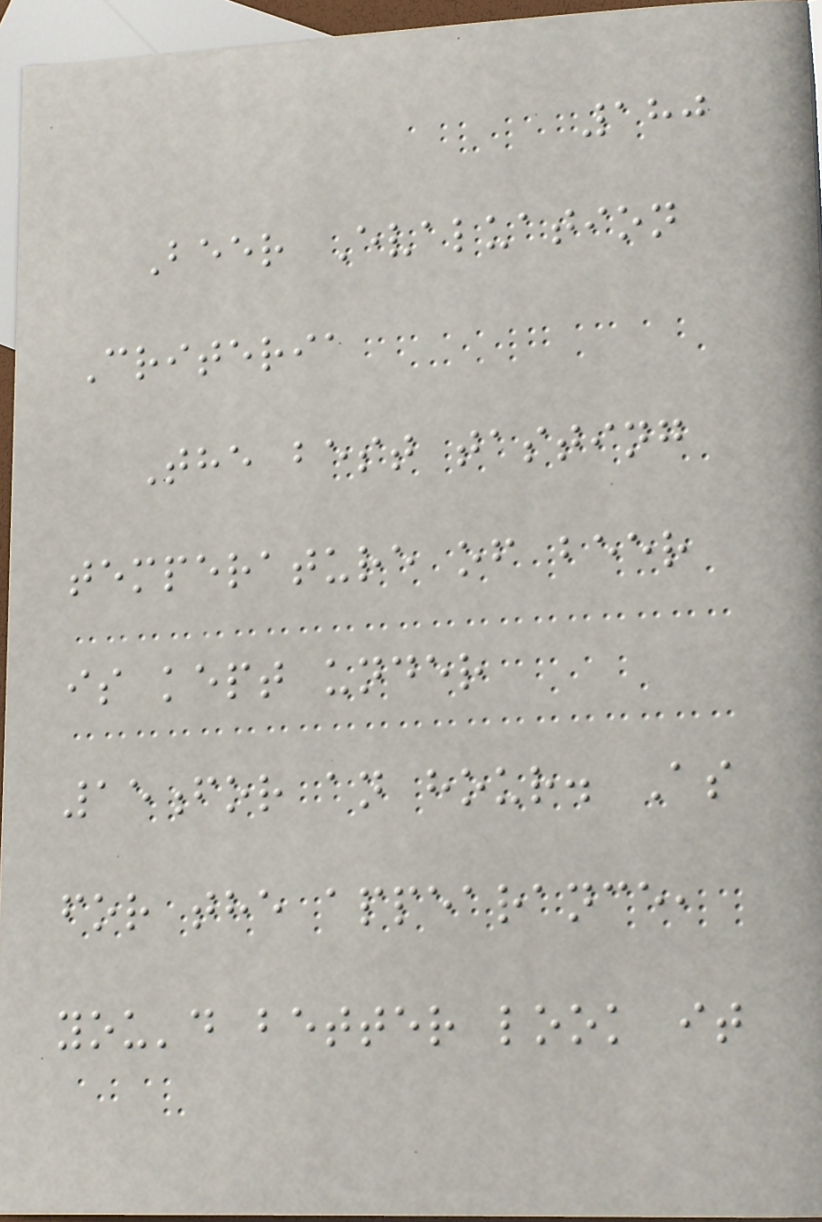180
Beer Evaluation
Criteria
The best tasting
temperature of beer
is kept under
15for an hour. As
for the appearance,
you'd better look it
